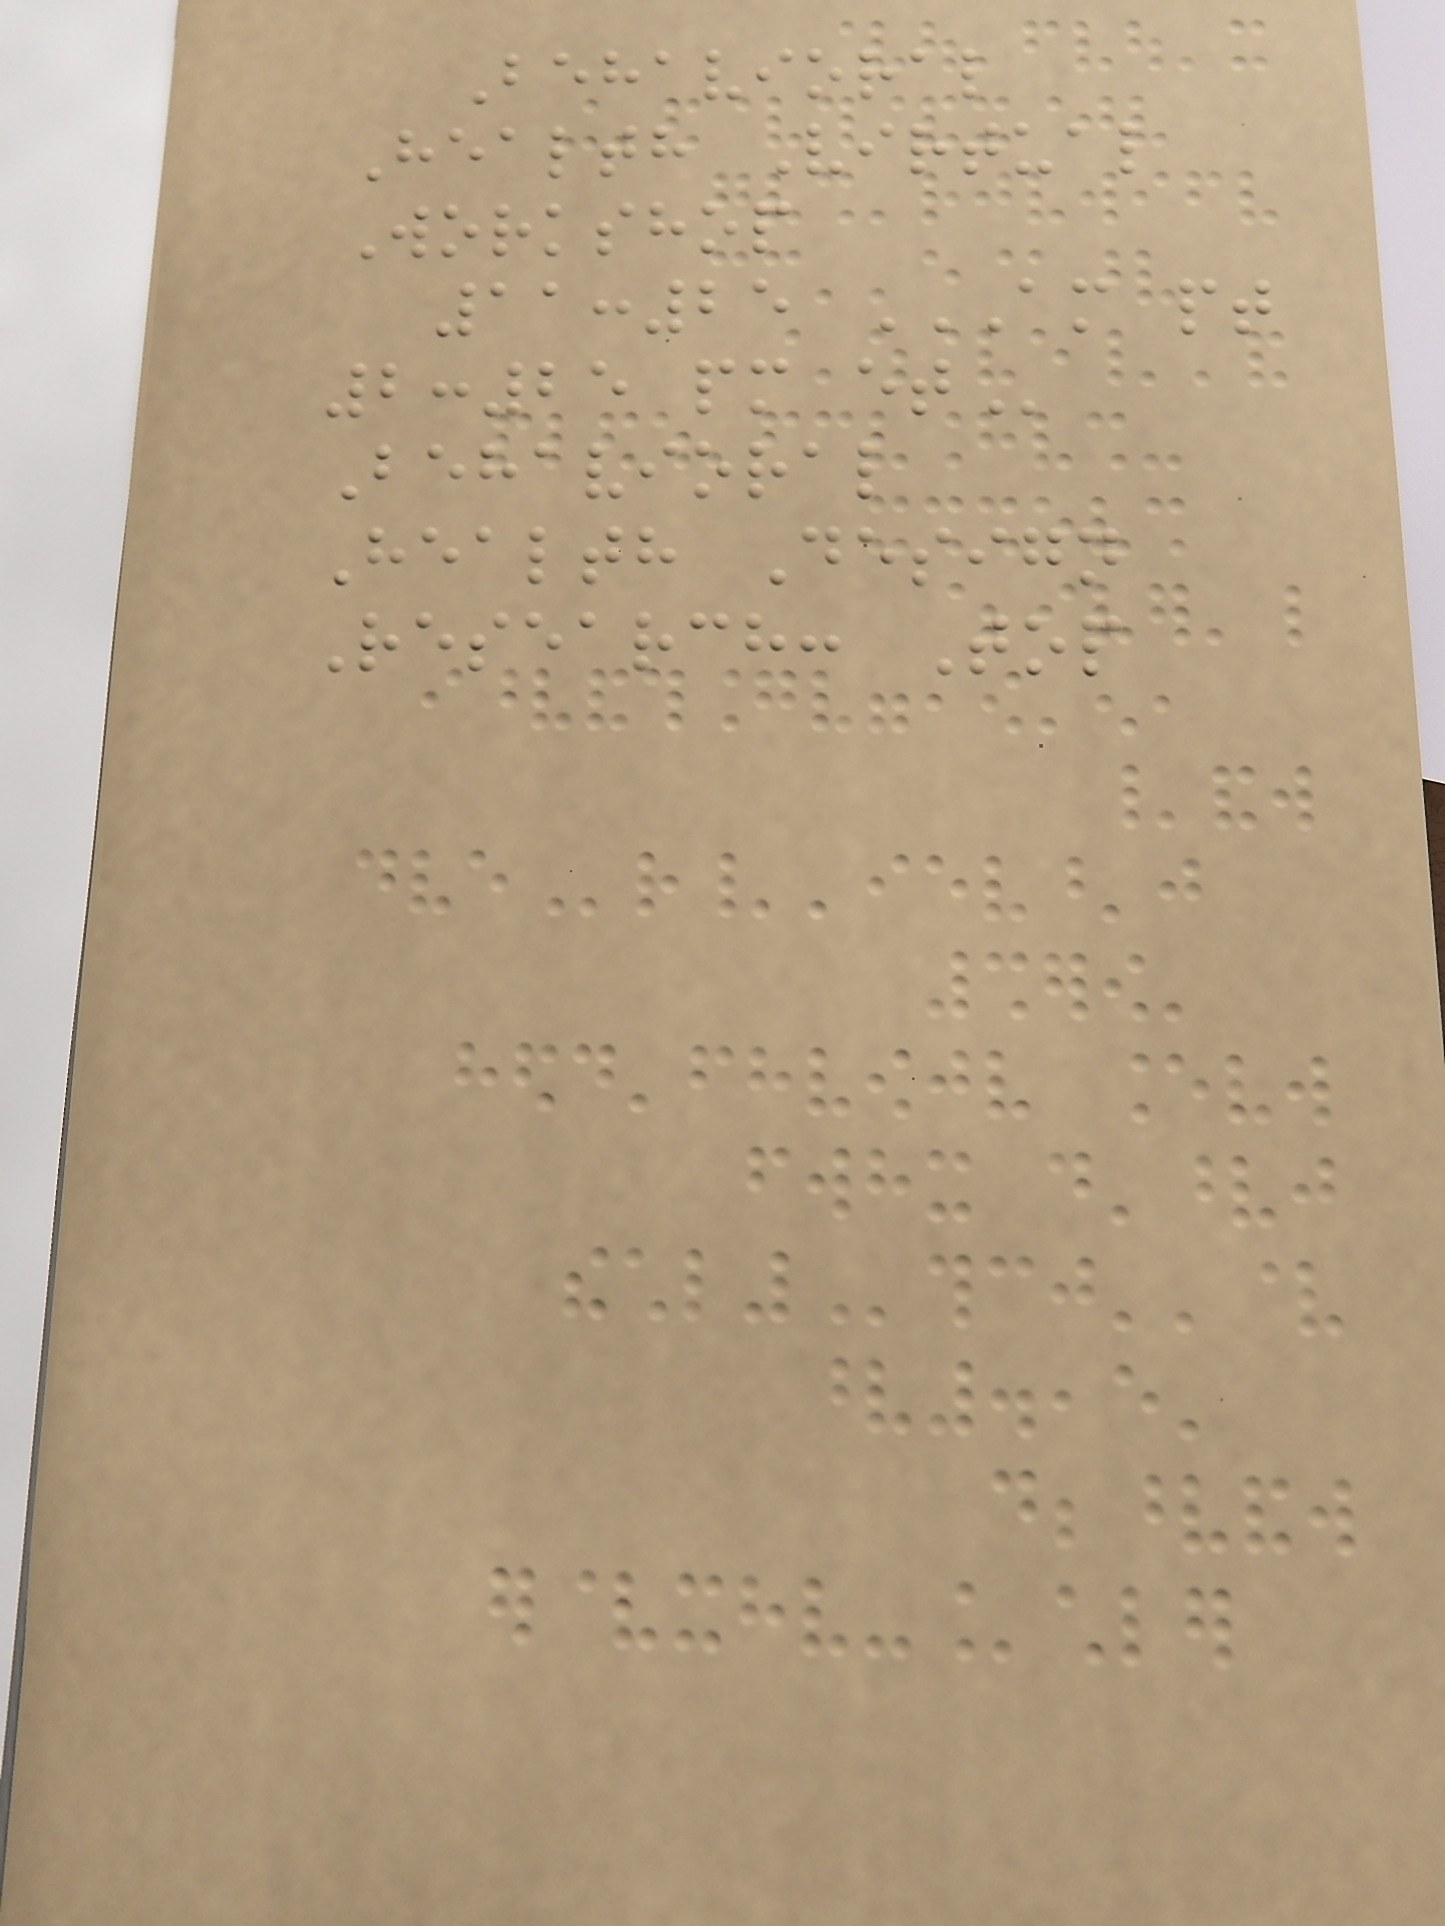Behavioral
Health Virtual
Workshop
11:25 AM PT
2:25 PM ET
Behavioral
Health Design
Research: Top
